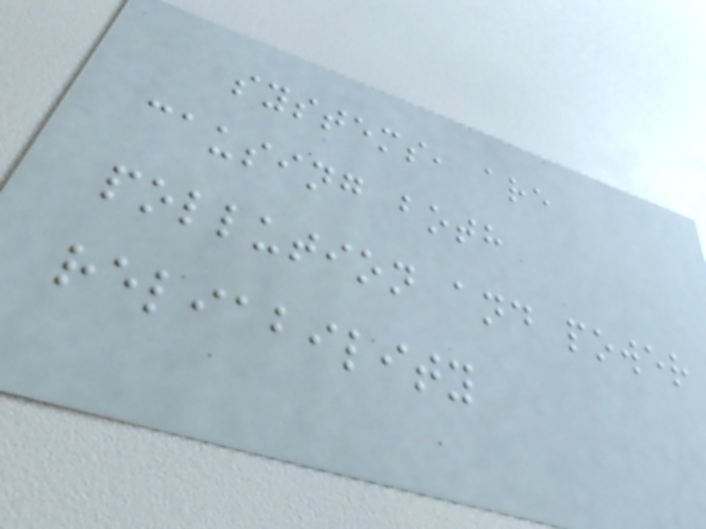systems, are
causing both
pollution and power
reliability
